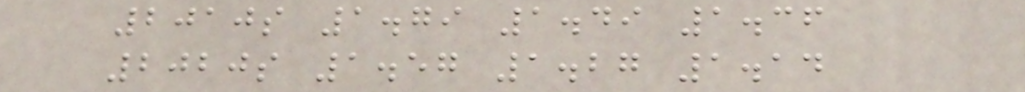2010s 1.79 1.49 1.36
2020s 1.57 1.27 1.14
